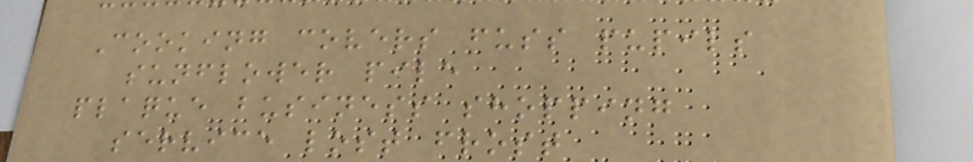Cooking covers fuss pupils
sunflower pile
plaque business shopping
service lost frost
